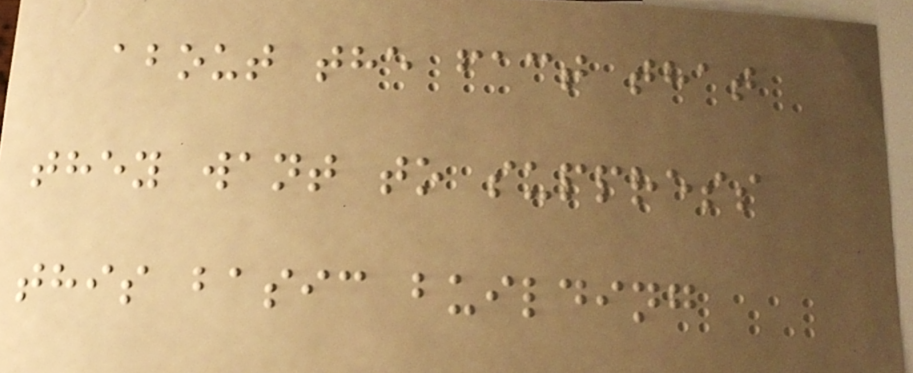about the fact that
they want to suppress
this basic building
